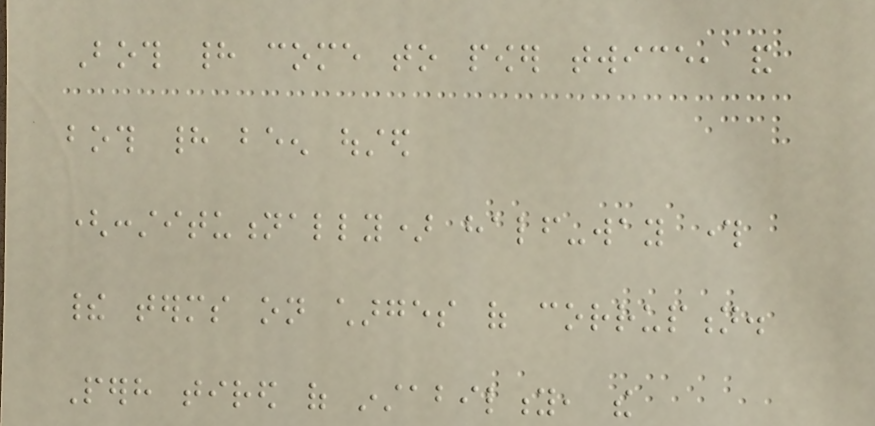Both had come to power twice, and
both had been ousted
(constitutionally) half-way through
their terms on charges of corruption.
Perhaps tired of instability, the
